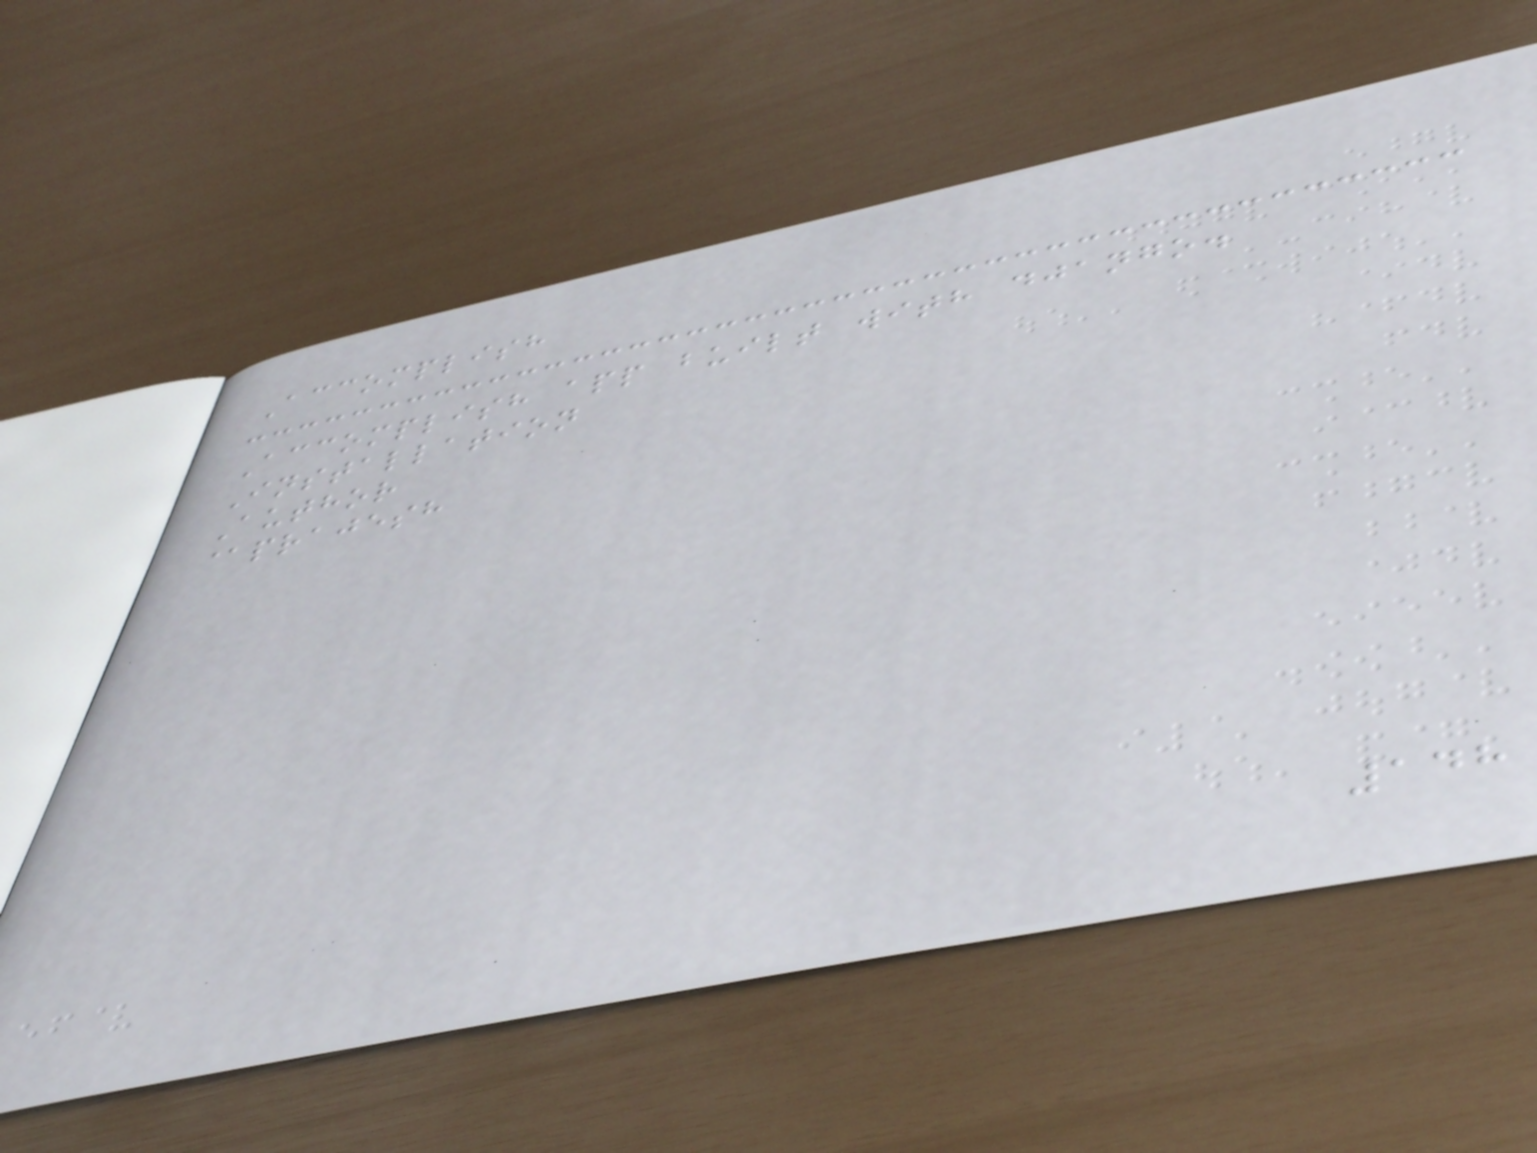Accomplish
Accomplish app built with django.
Installation
Author
@prajesh
148
